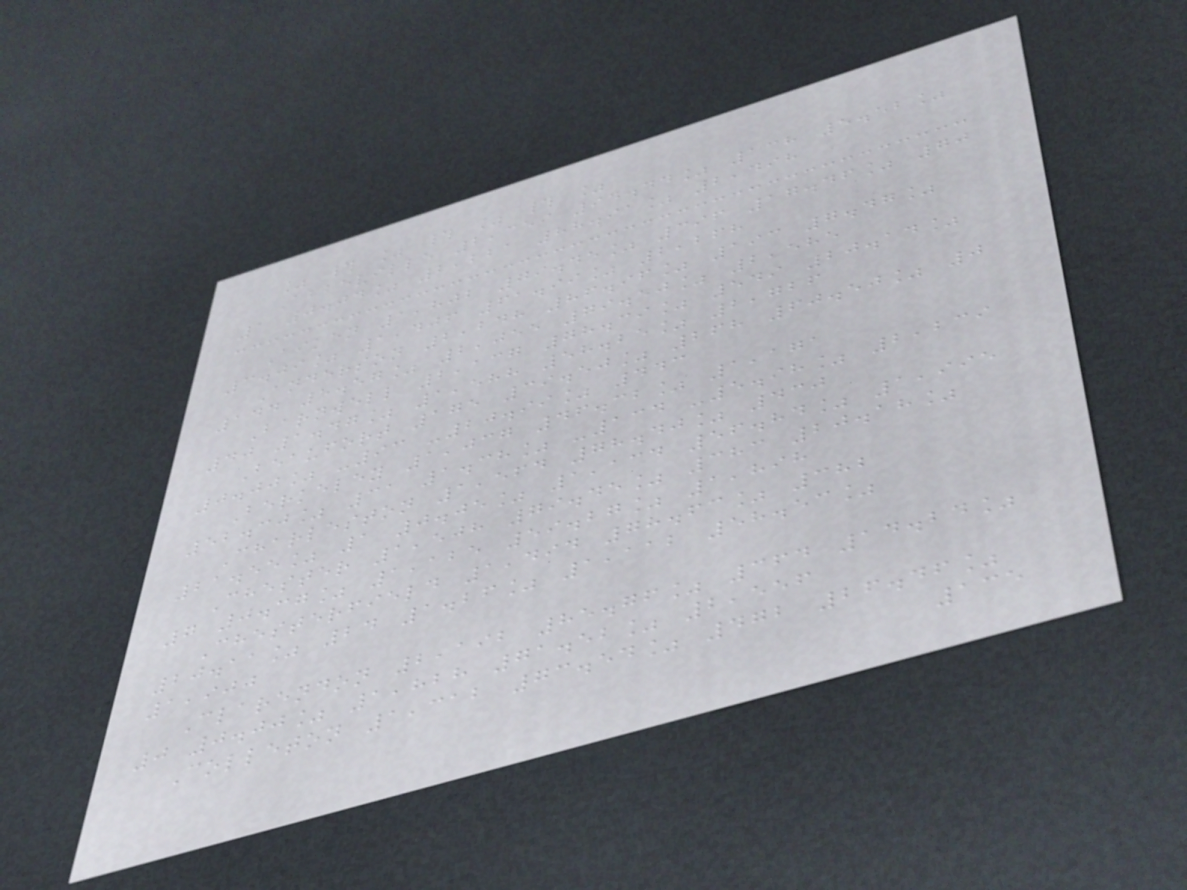% # % # % # %
Abbeville 2,359 94.44% 138 5.52%
1 0.04% 2,221 88.91% 2,498
Aiken 1,802 79.45% 396 17.46% 70
3.09% 1,406 61.99% 2,268
Anderson 2,248 86.96% 193 7.47%
144 5.57% 2,055 79.50% 2,585
Barnwell 2,137 78.39% 549 20.14%
40 1.47% 1,588 58.25% 2,726
Beaufort 175 39.50% 268 60.50% 0
0.00% -93 -20.99% 443
Berkeley 1,037 46.32% 1,171
52.30% 31 1.38% -134 -5.98% 2,239
Charleston 1,564 78.40% 430
21.55% 1 0.05% 1,134 56.84% 1,995
Chester 1,508 79.45% 383 20.18%
7 0.37% 1,125 59.27% 1,898
Chesterfield 1,494 78.63% 382
20.11% 24 1.26% 1,112 58.53%
1,900
Clarendon 2,192 85.76% 364 14.24%
0 0.00% 1,828 71.52% 2,556
Colleton 1,312 73.54% 472 26.46%
135
